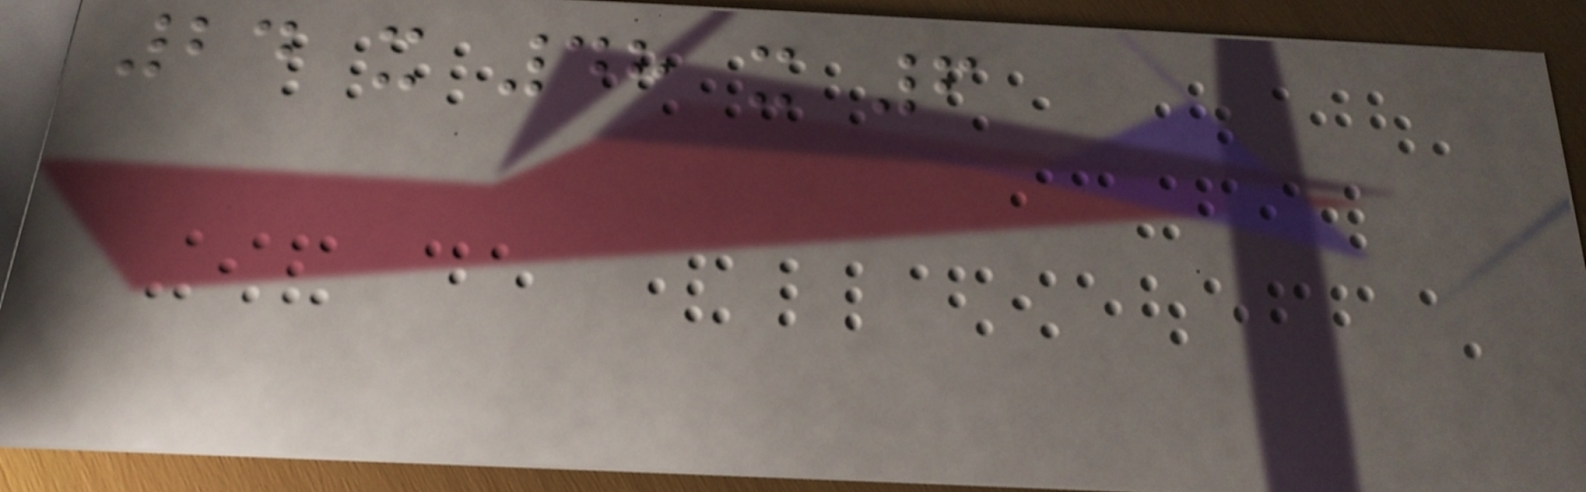24 x 48 x 6
